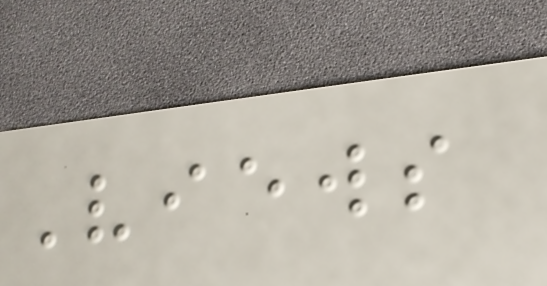Views
